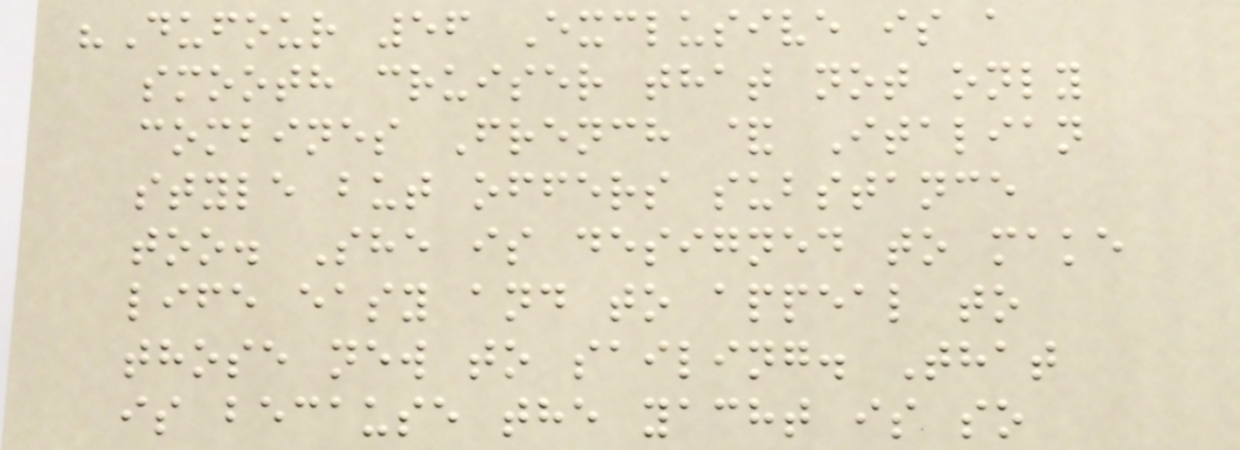"Dufour 56 Exclusive is a
smooth cruiser that not only
combines French & Italian
style but offers substance
too. She is designed to make
life easy and to appeal to
those new to sailing. That
is because the yacht is so
